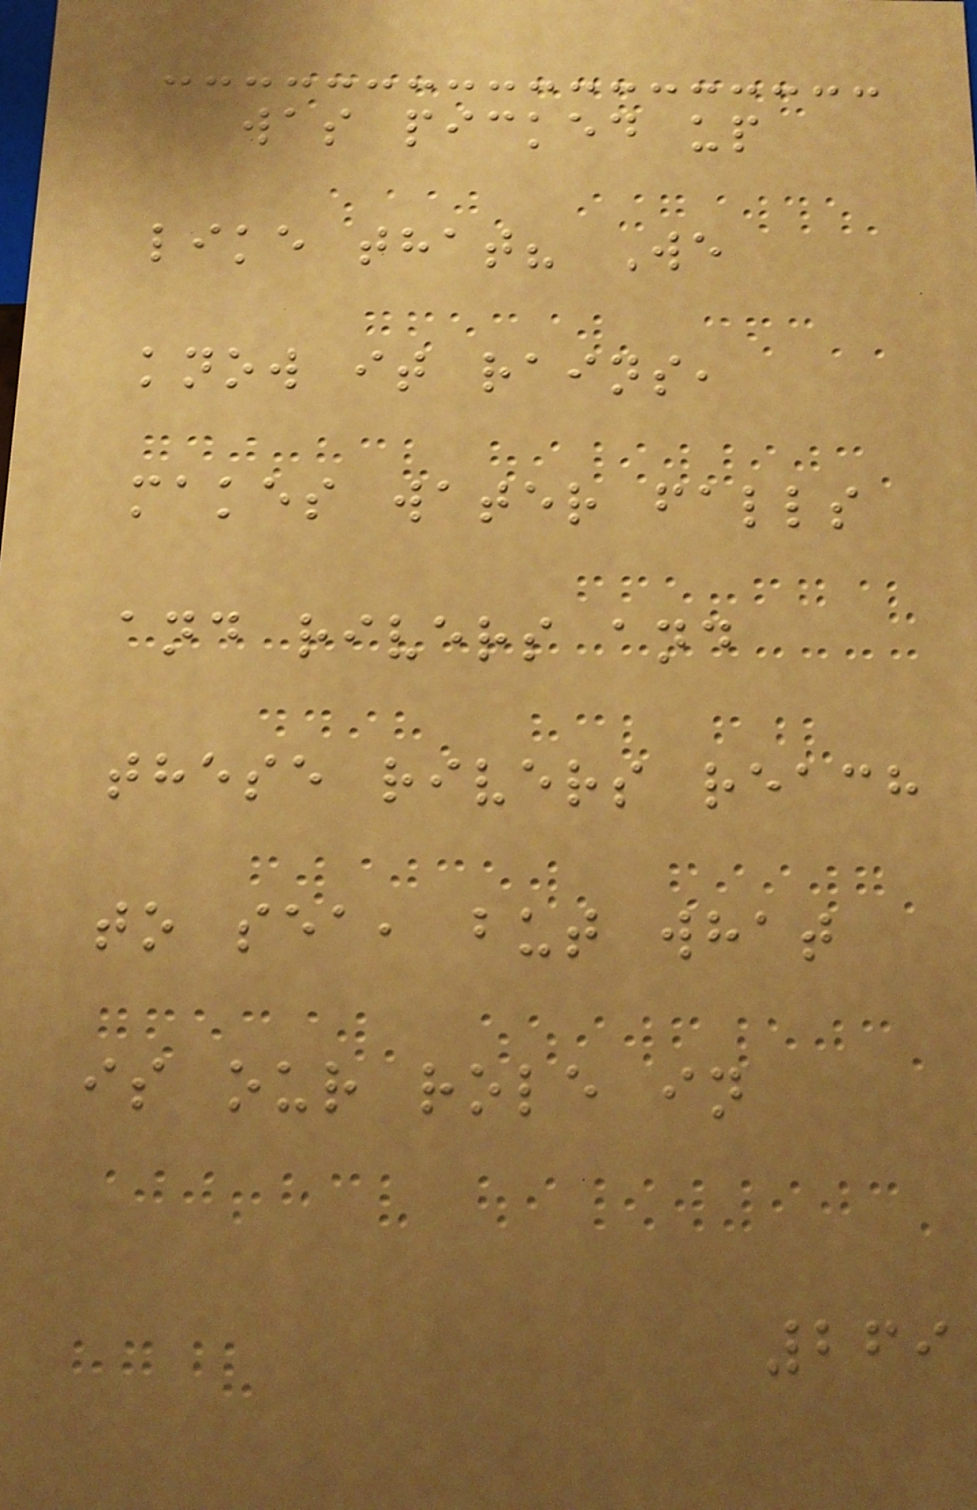was picked up
like that? We
know it rains,
makes water falls
and rivers and
these rivers reach
to sea, but what
is our role in
269
